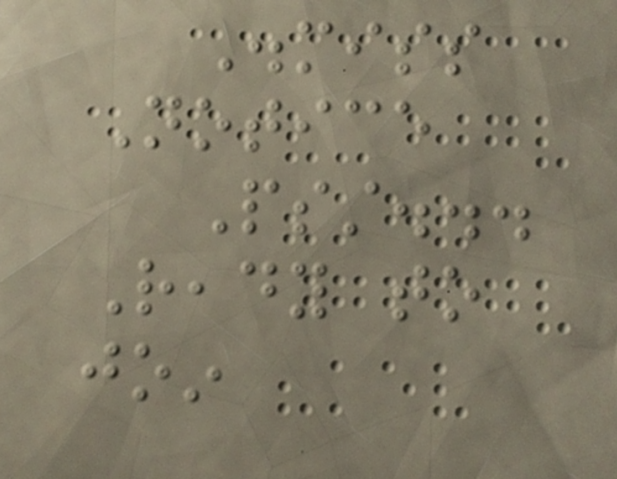Dismiss
Notice
Psst...
Ready to
join
